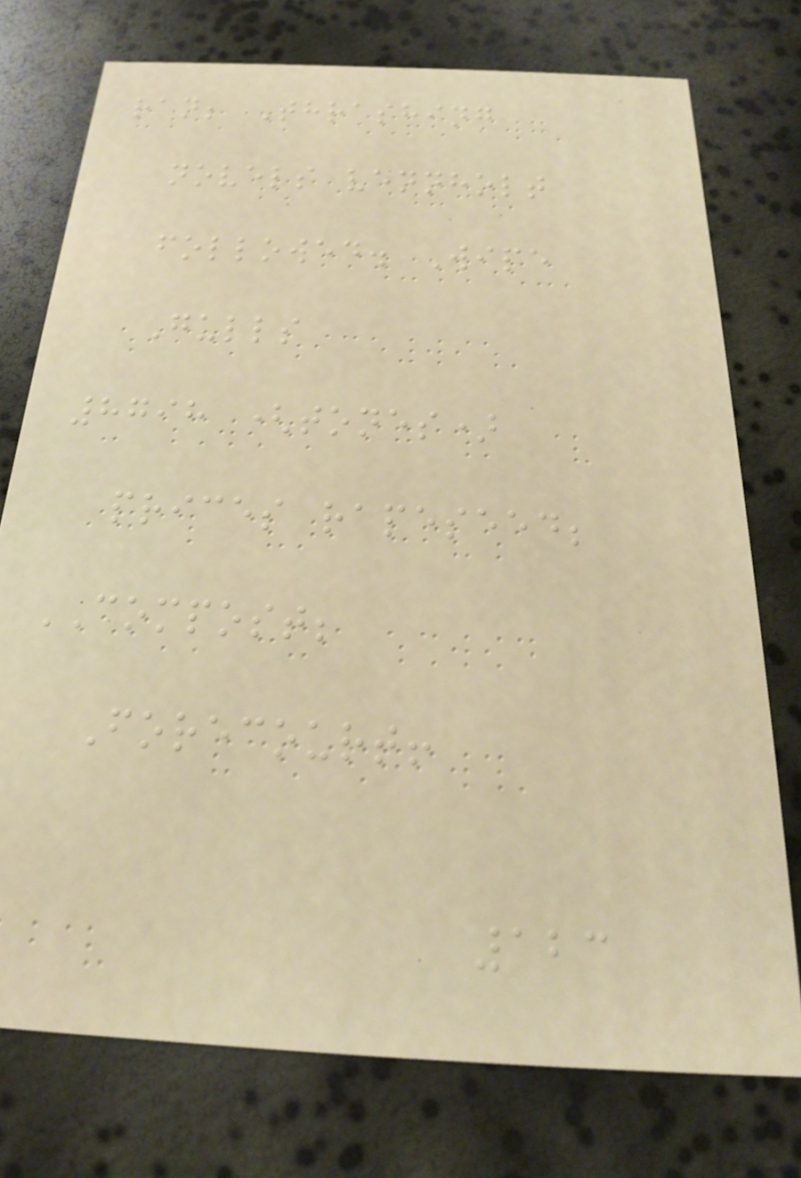ran; Thrashing
novels vennholt
followed. Wipe
Gulls
8798 (tones)
prices rapeseed;
COMPOST;
Forecourt!
123
